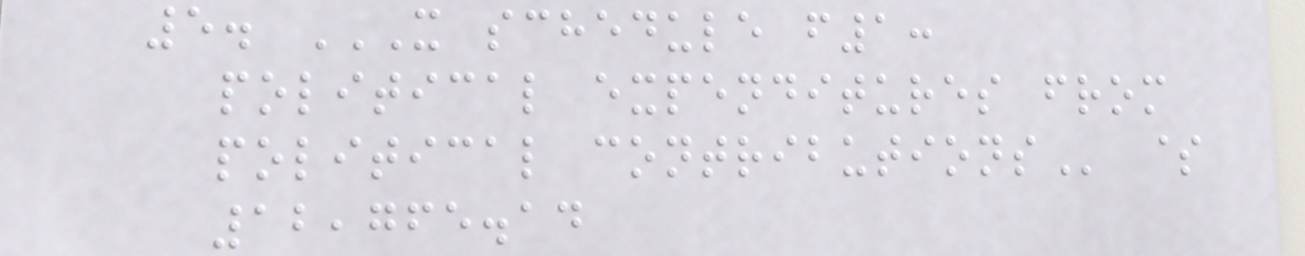5. X SCHEDULE F1:
POLITICAL EXPENDITURES FROM
POLITICAL CONTRIBUTIONS $
12,765.14
